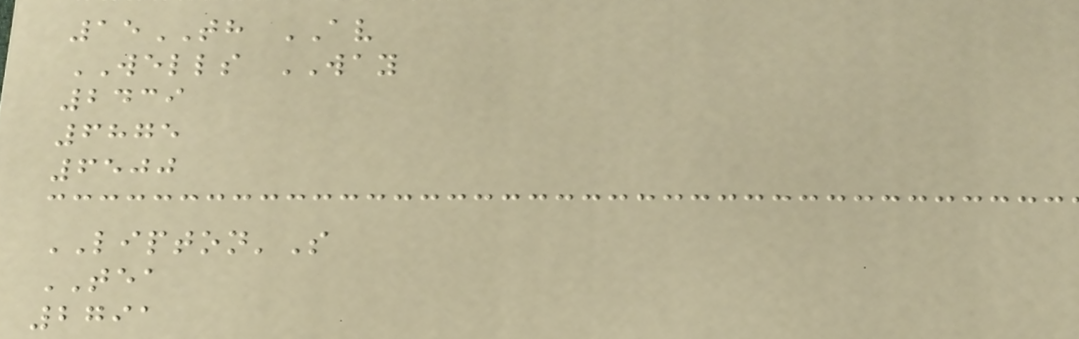15TH AV
WELLS WAY
2439
6875
6500
LIPTON'S
TEA
2791
